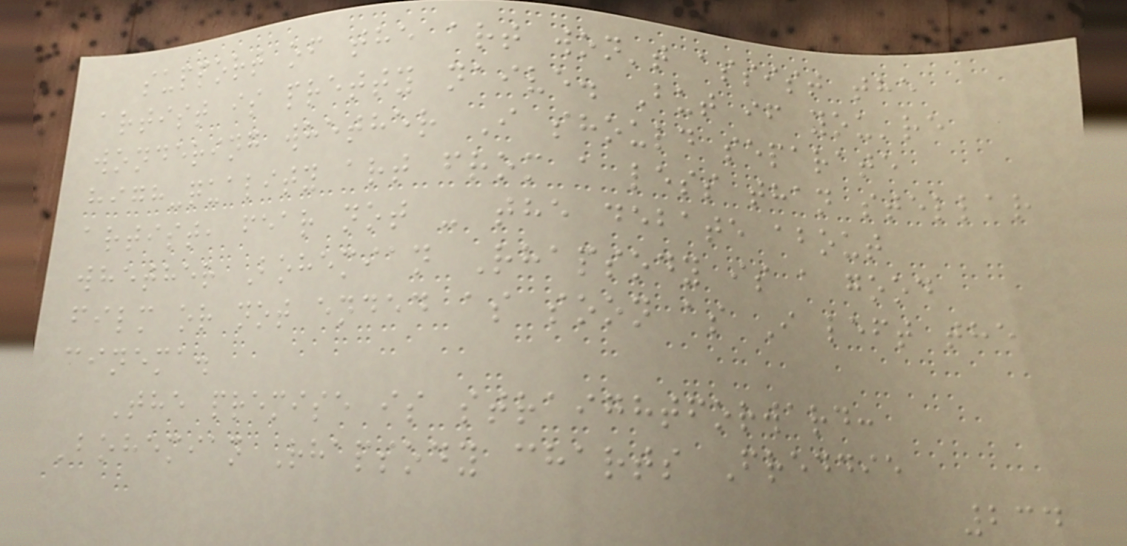support of the art won't assist the
artist is pretty naive. But if you're
wondering whether I should separate
high-quality art from a less than stellar
artist, fear not - the debate about
whether Bohemian Rhapsody is a good
film or not ended as soon as I left the
cinema.
The premise is straightforward:
Bohemian Rhapsody charts Freddie
234
